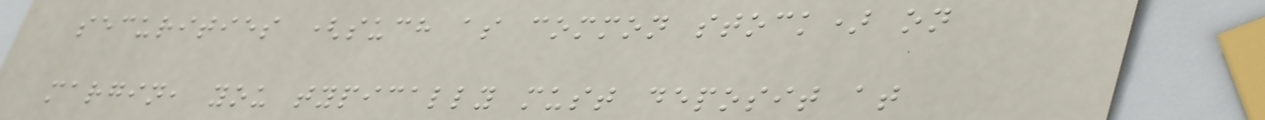securities (such as common stock) on
margin, you typically must deposit at
